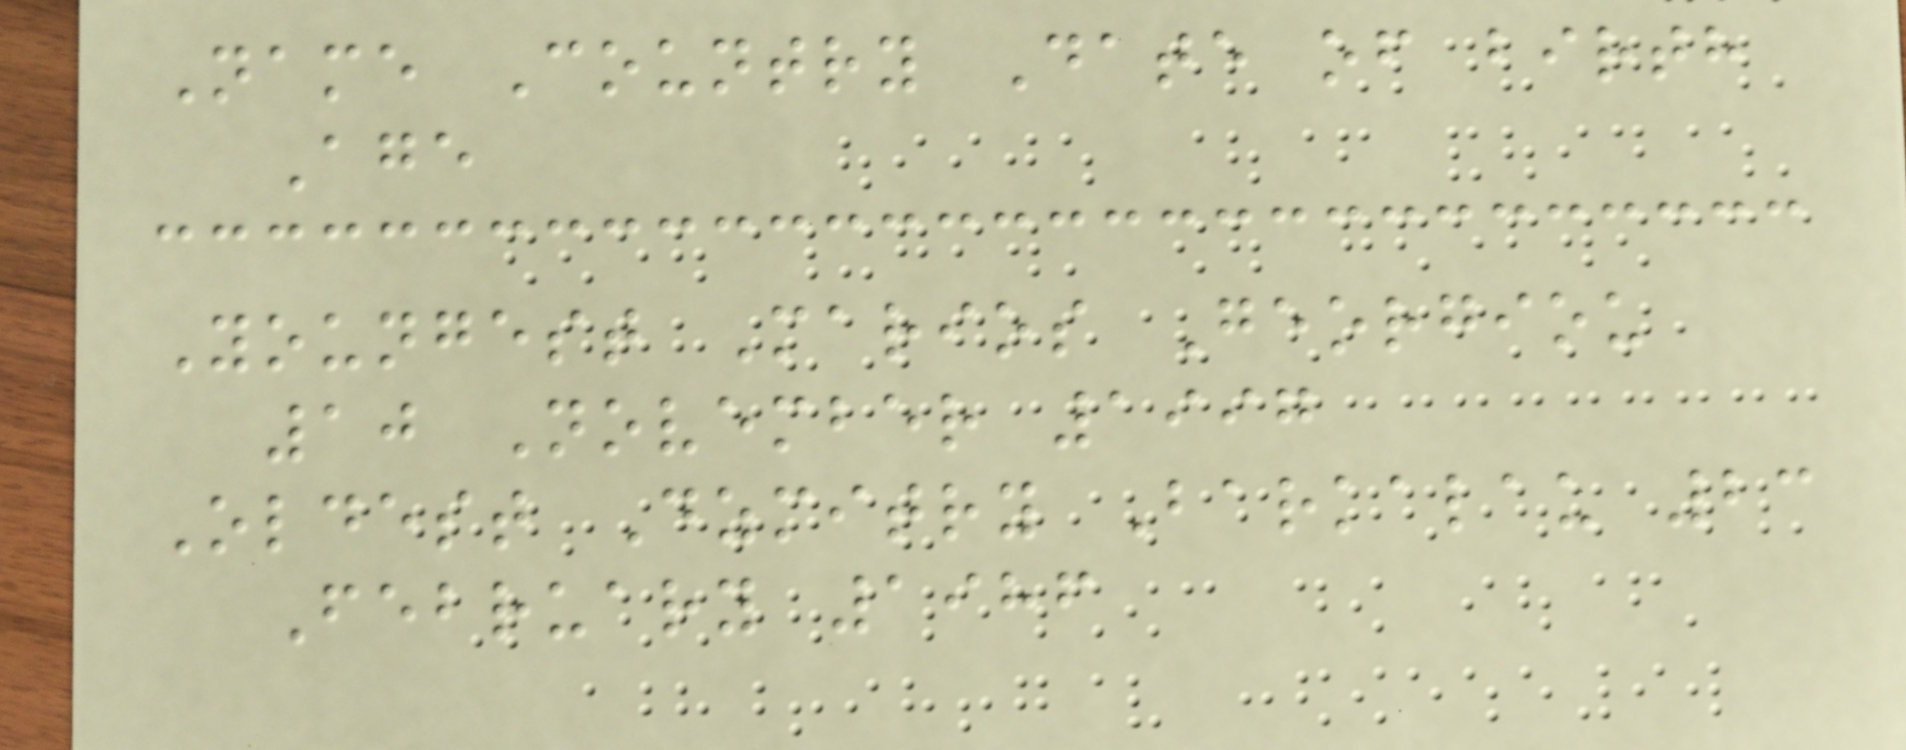Name Country Date of birth
Age
Youngest Marios Georgiou
10 November 1997
Oldest Dzmitry Barkalau 23
February 1986
